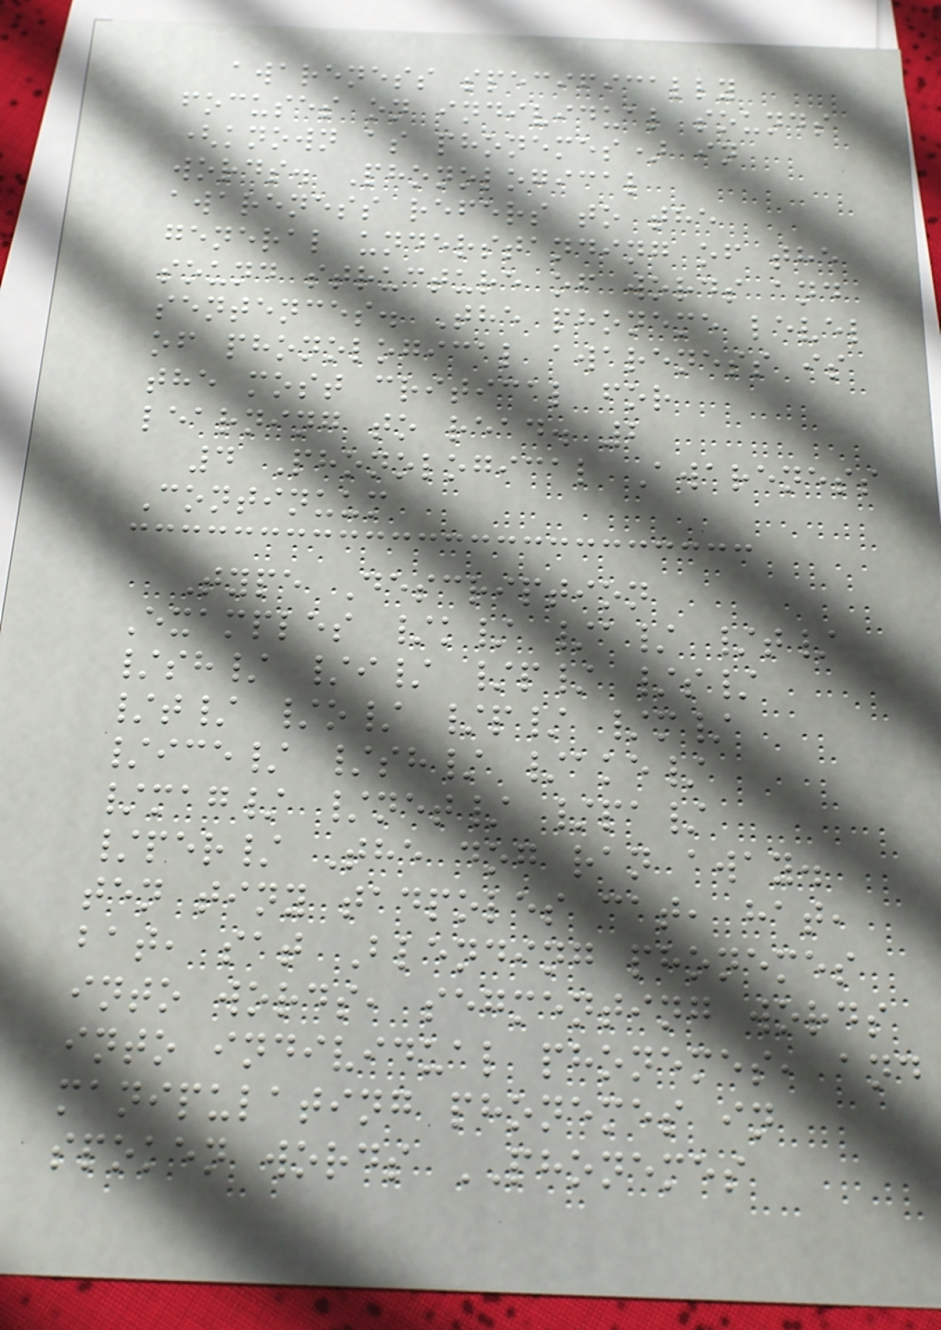awareness specifically
focuses on individual sounds
(known as phonemes) in
words. Phonological
awareness refers to the
general understanding of the
sound structure of words and
sentences. The phoneme level
of phonological awareness is
the most critical for
learning to read. 2
4 Phonological Awareness
Continuum
Type Description
Examples /k/ /a/ /t/
/sh/ /i/ /p/ /s/
/t/ /o/ /p/ /m/
/ice/ /sh/ /ake/
/mag/ /net/ /pa/
/per/ The dog ran away.
ten tiny tadpoles cat, hat,
bat, sat Blending phonemes
into words, segmenting words
into individual phonemes, and
manipulating phonemes in
spoken words PHONEMES
